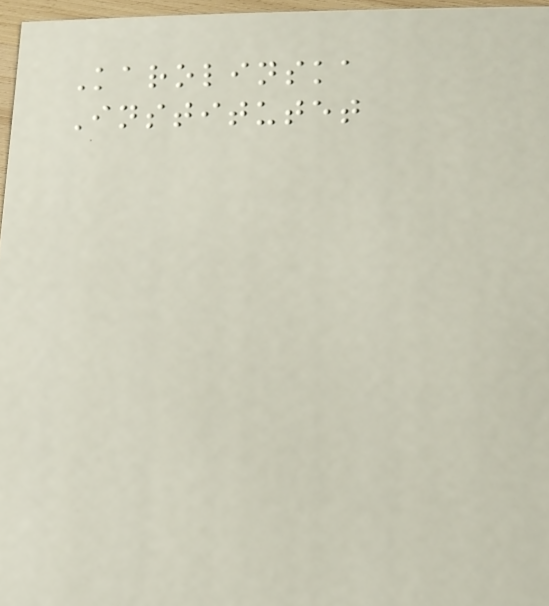Karolinska
Institutet
